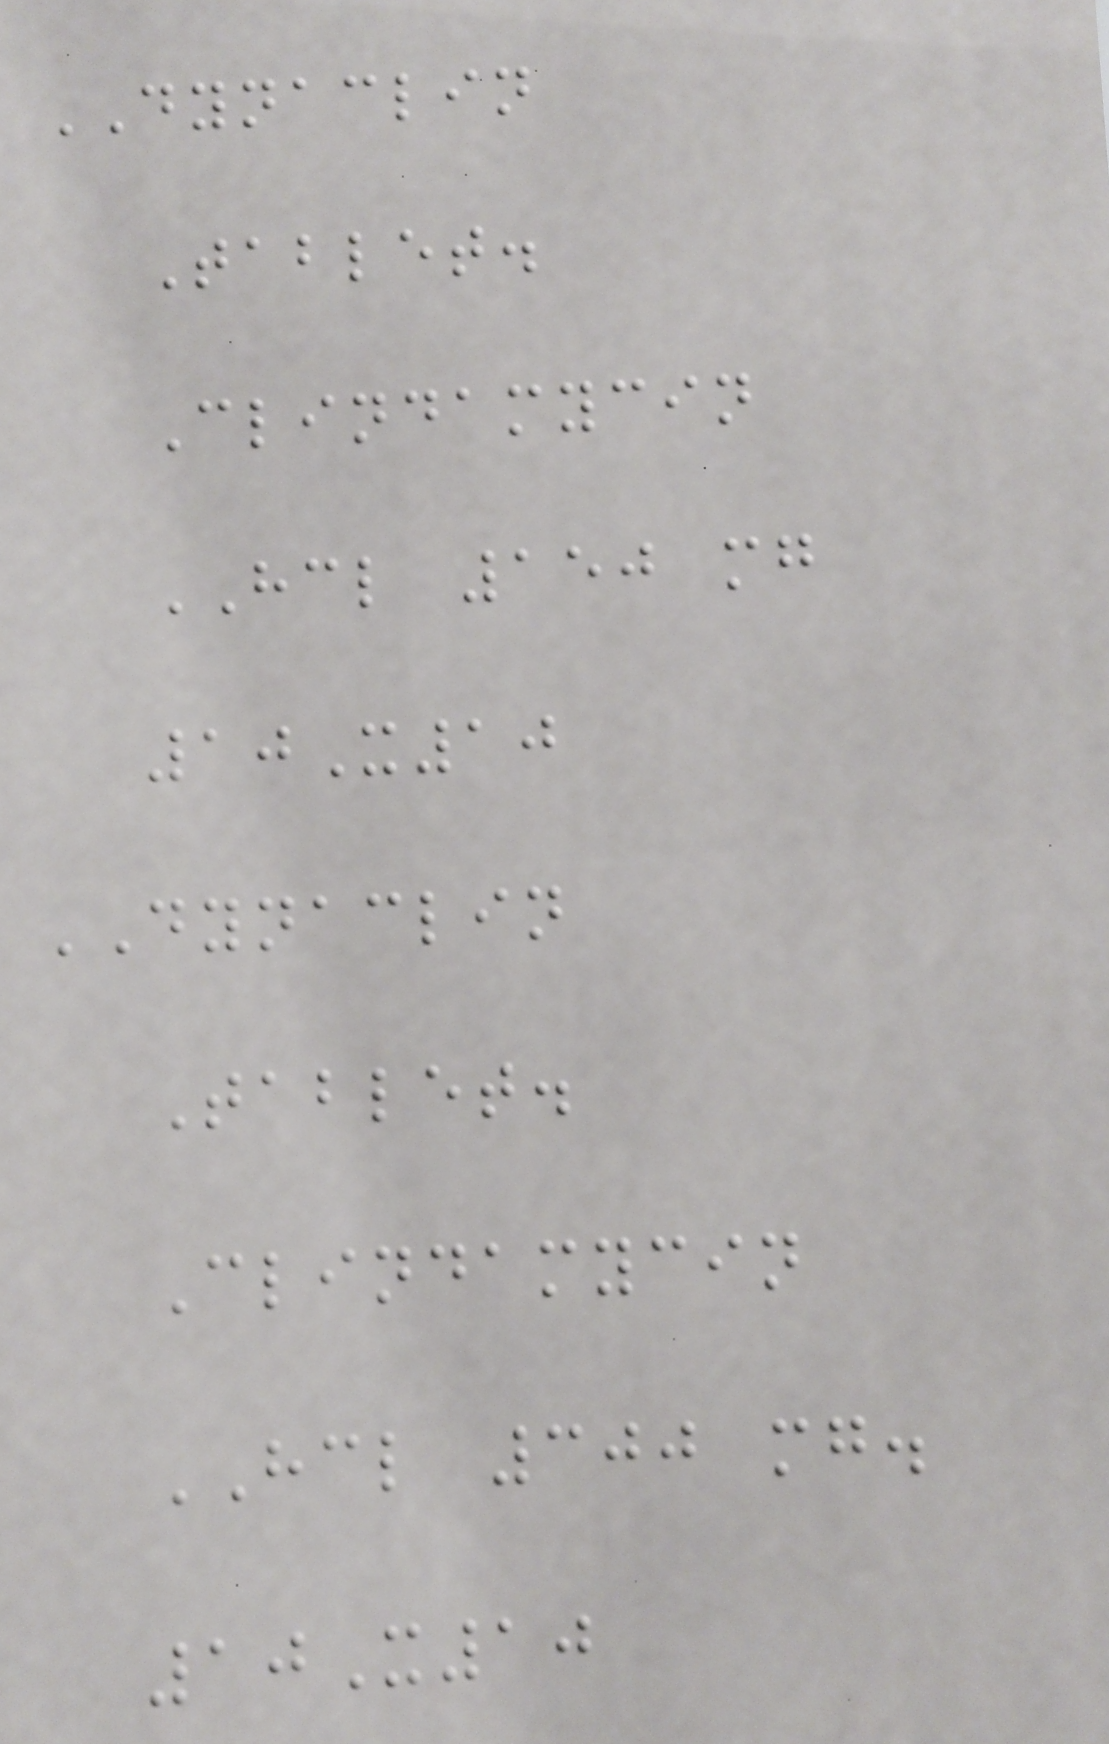DYNACLIN
Tablet.
Clindamycin
HCL 150 mg
10X10
DYNACLIN
Tablet.
Clindamycin
HCL 300 mg.
10X10
